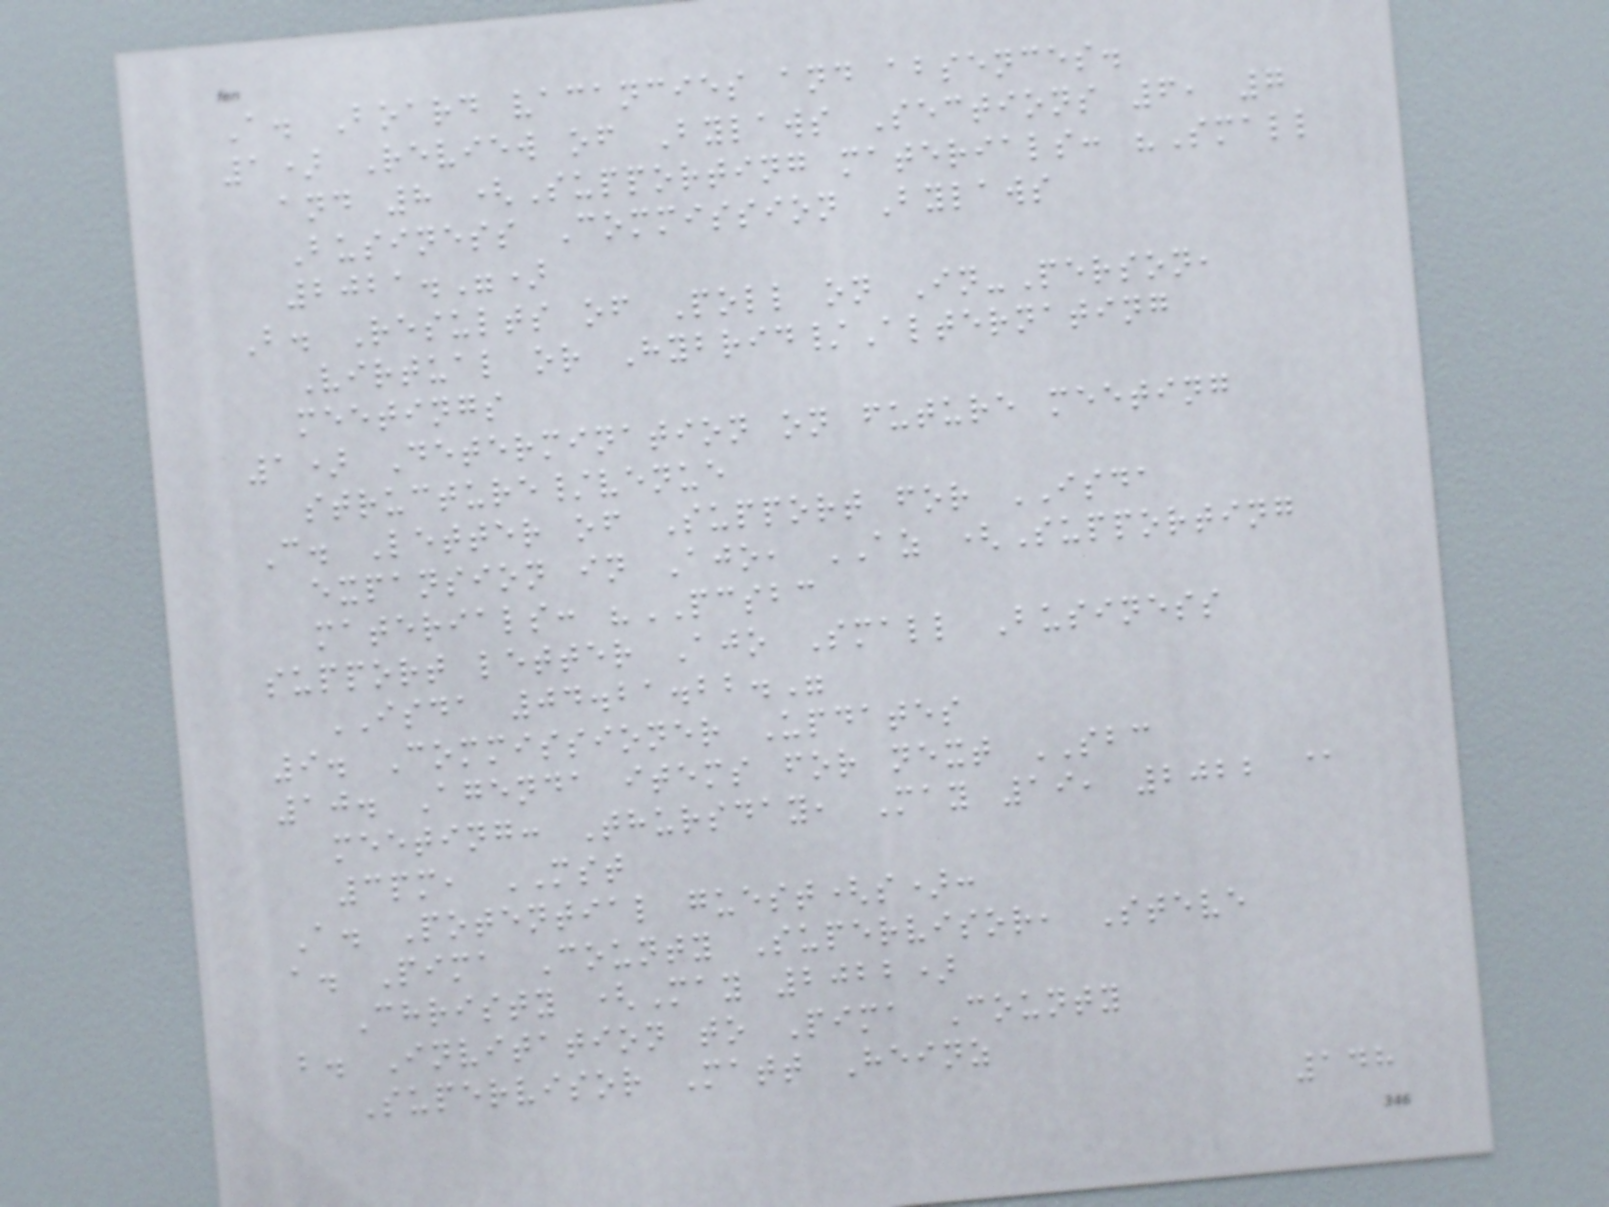A. Board vacancies and absences.
1) Review of Bylaws Sections 6, 7
and 8 (Supporting materials: "Small
Business Commission Bylaws
2021.")
B. Results of Poll on In-Person,
Virtual or Hybrid/Alternating
meetings
1) Determination on future meeting
structure/venue
C. Letter of Support for ISDA
expansion in Ajo, AZ (Supporting
materials: "PCSBC
support letter Ajo Small Business
ISDA 04.21.22."
9. Commissioner Updates
10. Agenda items for next SBC
meeting: Thursday, May 19, 2022 @
3pm, MST
A. Potential guest(s):
a. Pima County Supervisor, Steve
Christy (May 2022)
b. Invitation to Pima County
Supervisor Matt Heinz
148
